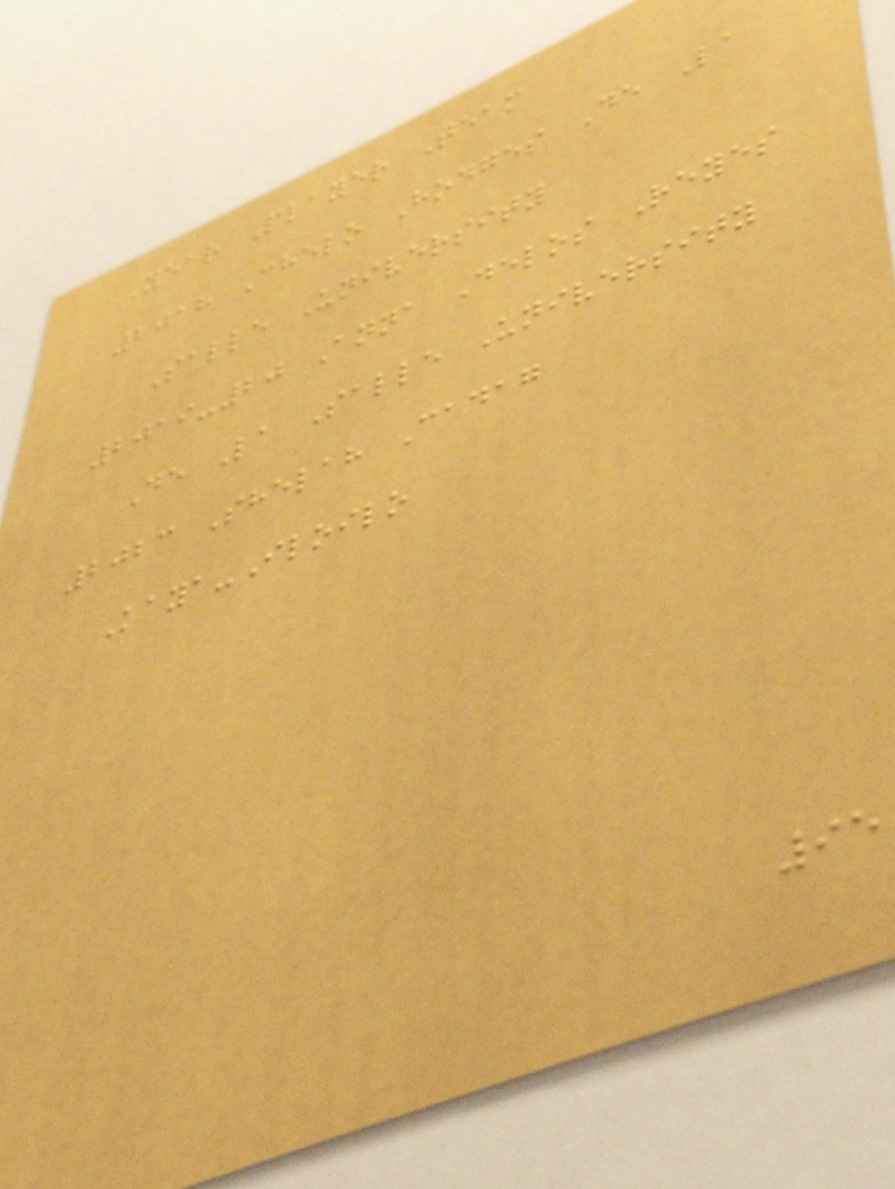Year Player Team
2018 Chelo Hodges De La
Salle University
2019-20 Anna Delos Reyes
De La Salle University
2023 Shelah Cadag
Kaya-Iloilo
95
